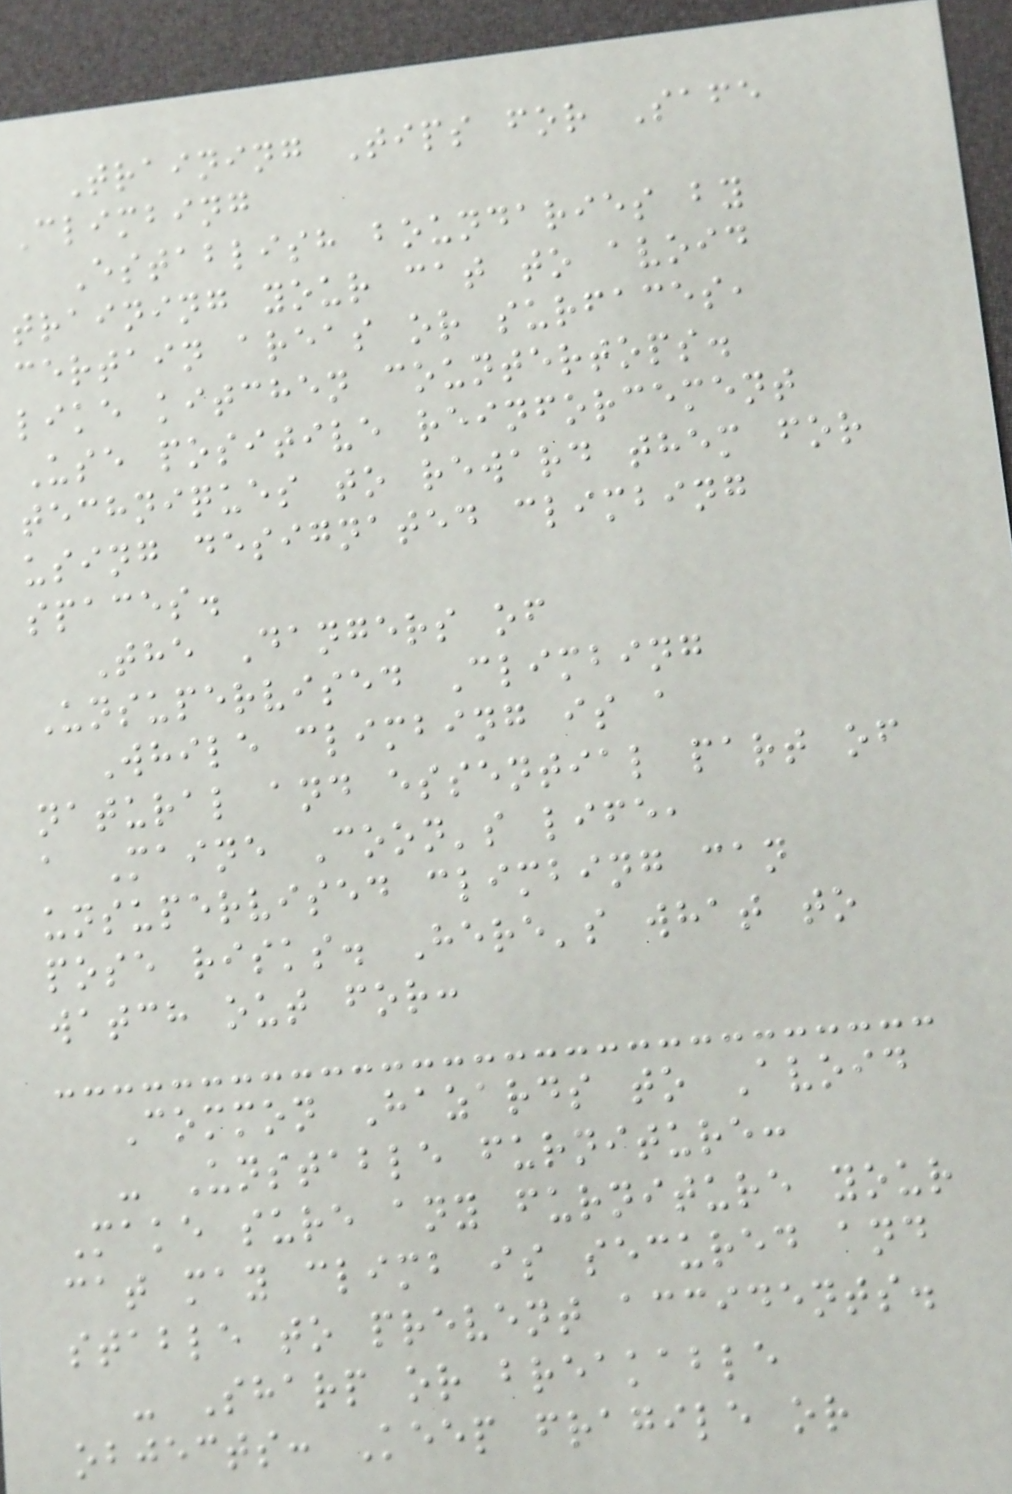Training Tips for Safe
Climbing
Establish boundaries by
training your cat to avoid
certain areas or surfaces,
like kitchen countertops.
Use positive reinforcement
techniques to reward them for
using designated climbing
spaces.
The Dangers of
Unsupervised Climbing
While climbing is a
natural and essential part of
a Maine Coon's life,
unsupervised climbing can
pose risks. Here's what to
watch out for:
Common Hazards to Avoid
- Unstable furniture:
Make sure any furniture your
cat may climb is secured and
stable to prevent accidents.
- Sharp or breakable
objects: Keep fragile or
